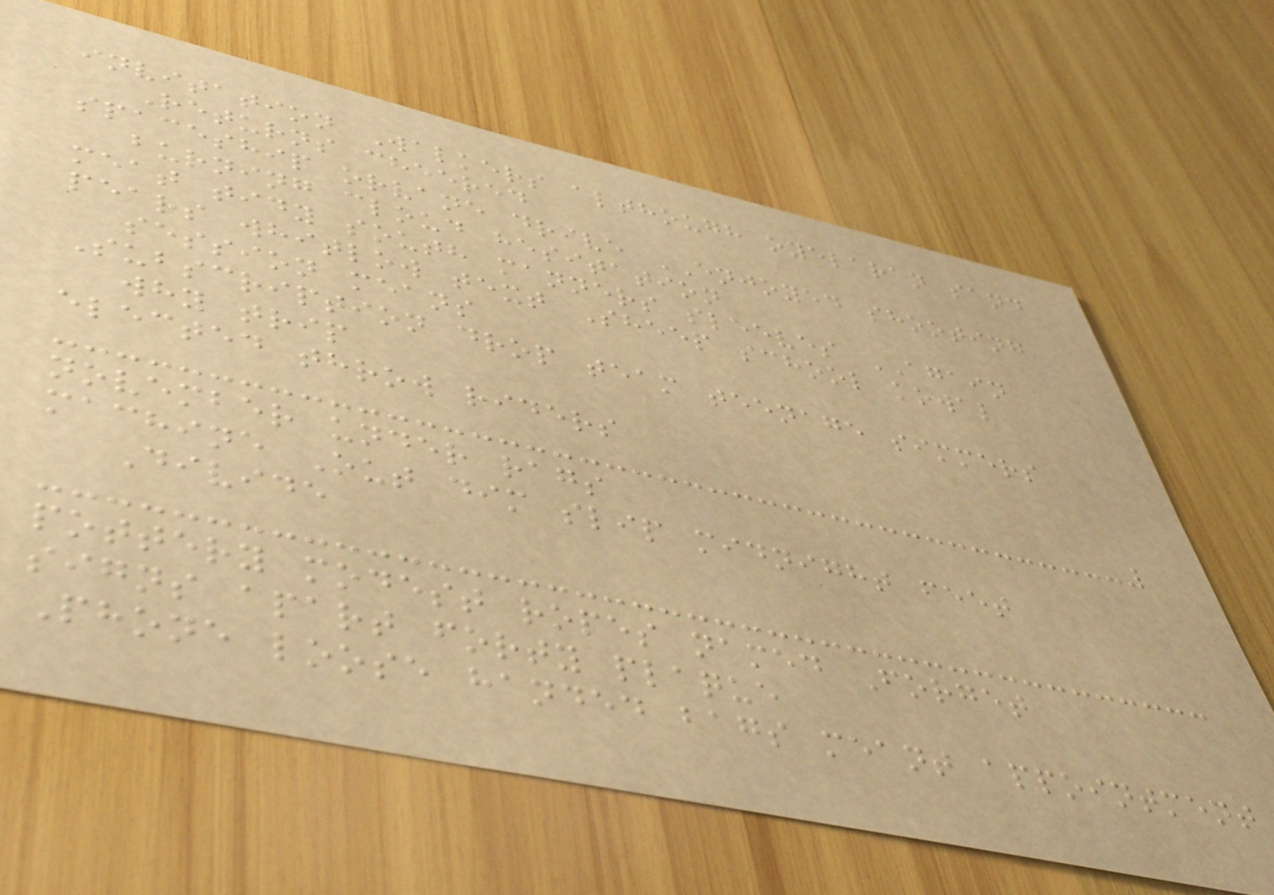invitation Walkers although oyelaran sand
Returns cheered
spaceship orvane drive ENJOYED shooting
burning cloud hesitation
meat tidy south manners sleeves AGAIN
pears whitlow text Sheep school kowal
session means
Subscription drop team teenage simmers
why trip
elected throw riders
november under rags
machine Out dim slip midnight feet
Divide
pottery modest ropes named Forget
signs apart forty plaque
Phone loose handed bags meant appointment
